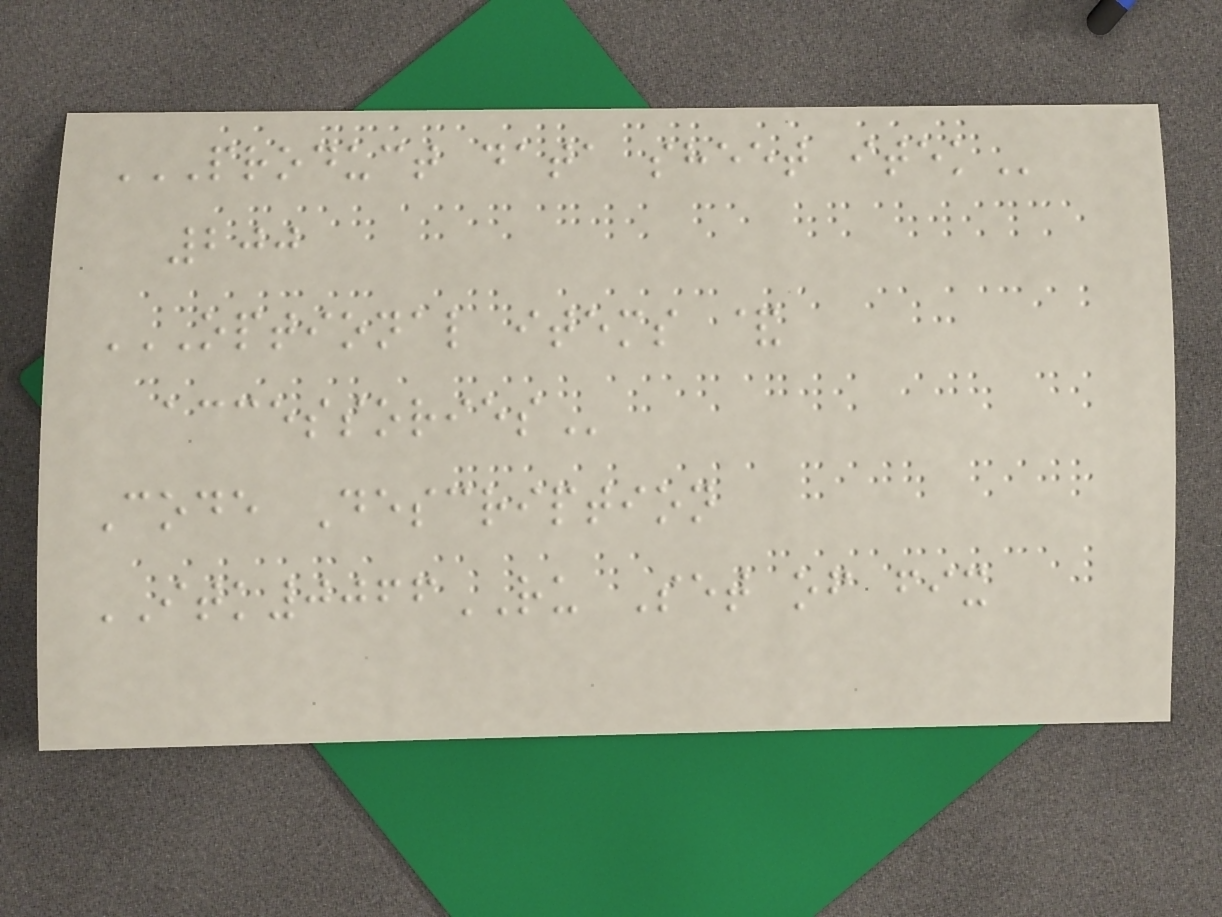PRODUCT DATA SHEET ITEK
200
OPTIONAL ITEMS &
ACCESSORIES
Code Description
ITK0066RU Set of fix
